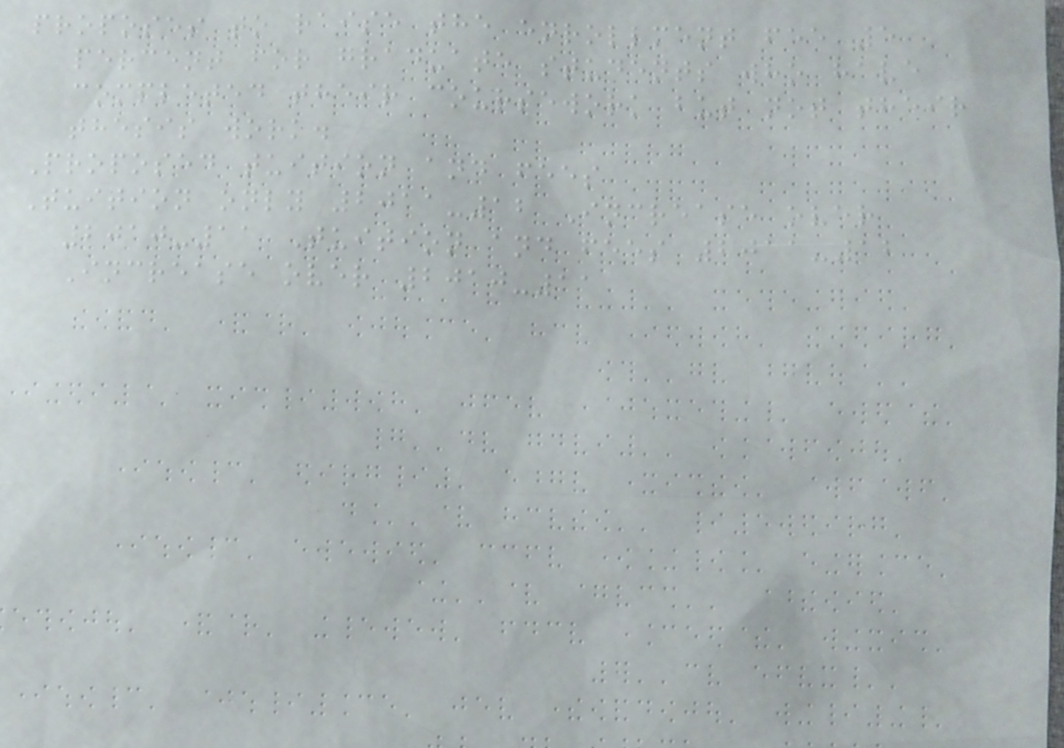proposes to raise the enrollment fee 5
percent for graduate students who have
completed their coursework but not their
thesis work.
Proposed tuition and fees
Tuition only 2011-12 Increase over
2010-11 Tuition and fees 2011-12
Increase over 2010-11
